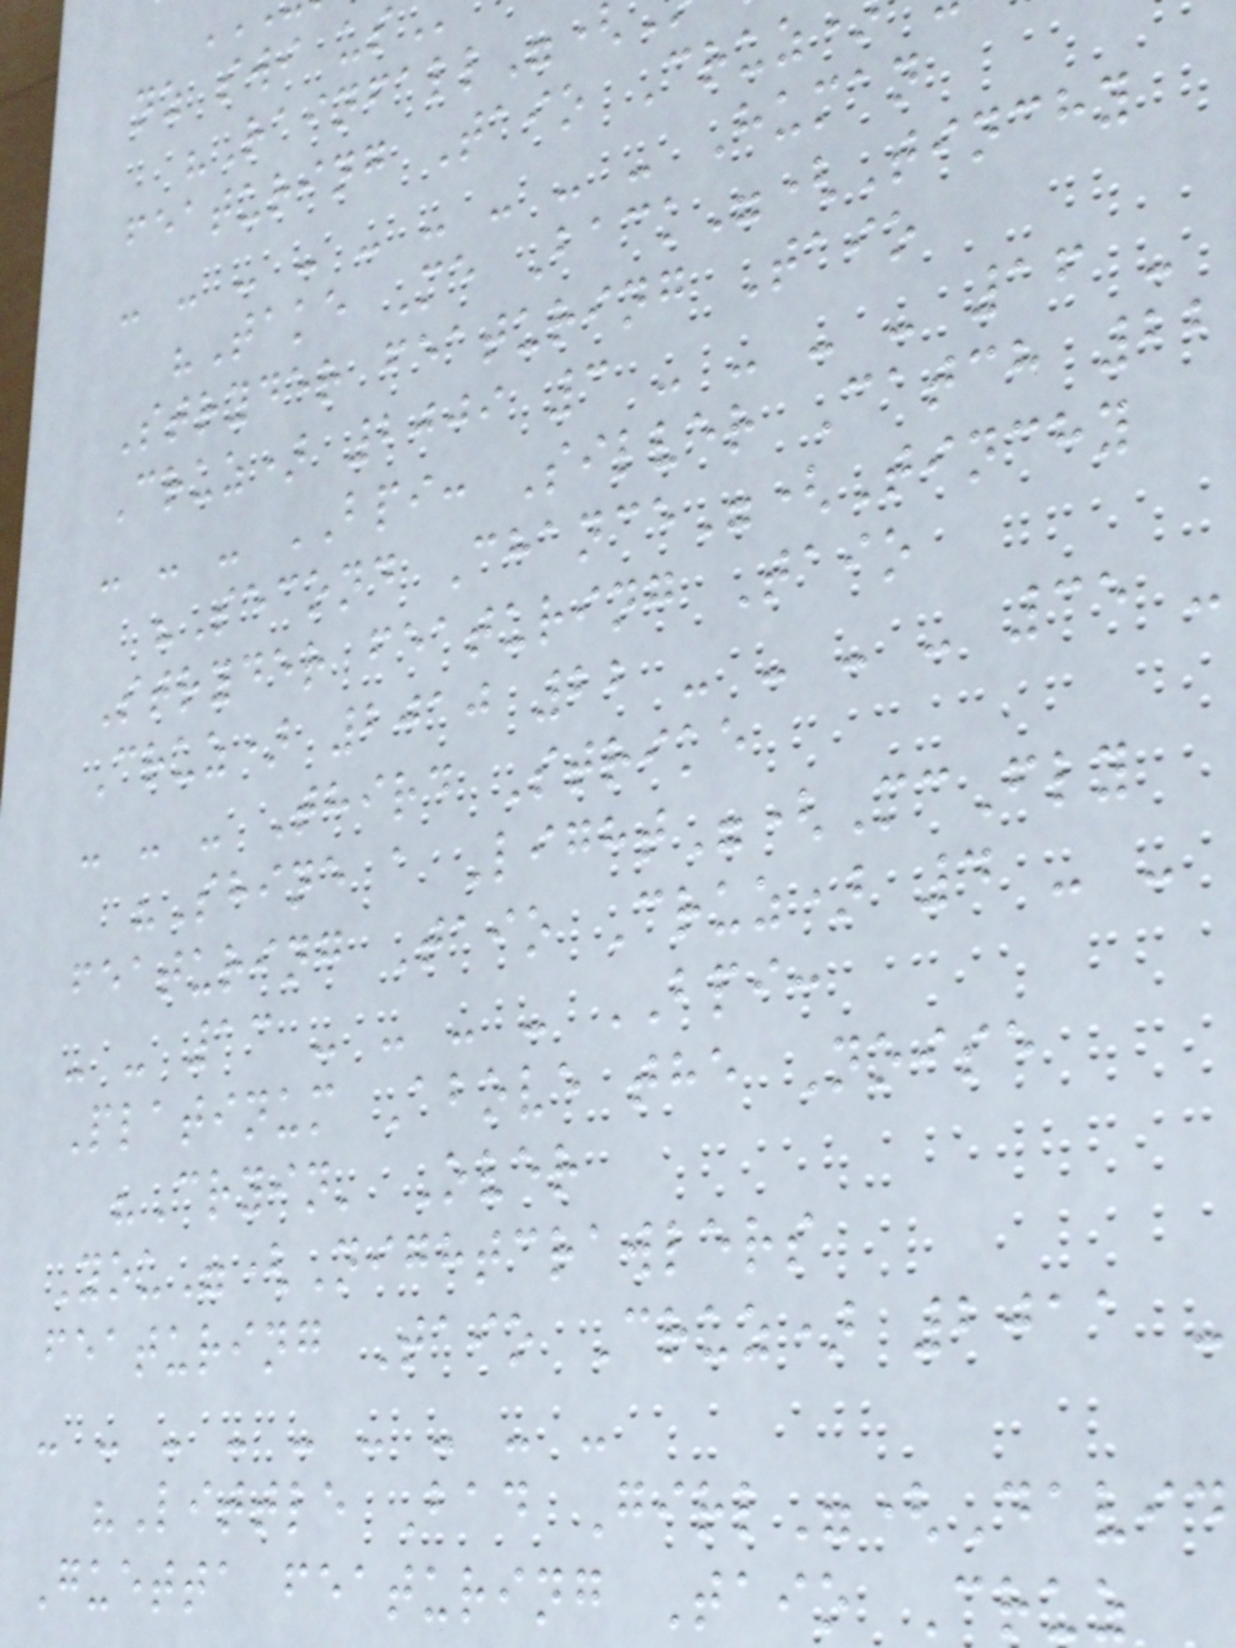nz swi
"Rainfall
featuring Taio Cruz
- - - - - - - - - Human
"Take Me Back"(Tinchy
Stryder featuring Taio
Cruz) 2009 3 - - - - 16 -
- - - BPI: Silver Catch 22
"Second Chance"(Tinchy
Stryder featuring Taio
Cruz) 2010 22 - - - - 35 -
- - - Third Strike
"Shine a Light"(McFly
featuring Taio Cruz) 4 - -
- - 13 - - - - BPI:
Platinum Above the Noise
"Cryin' Over
You"(Nightcrawlers
featuring Taio Cruz) 2011 -
- - - - - - - - -
"Little Bad Girl"(David
Guetta featuring Taio Cruz
